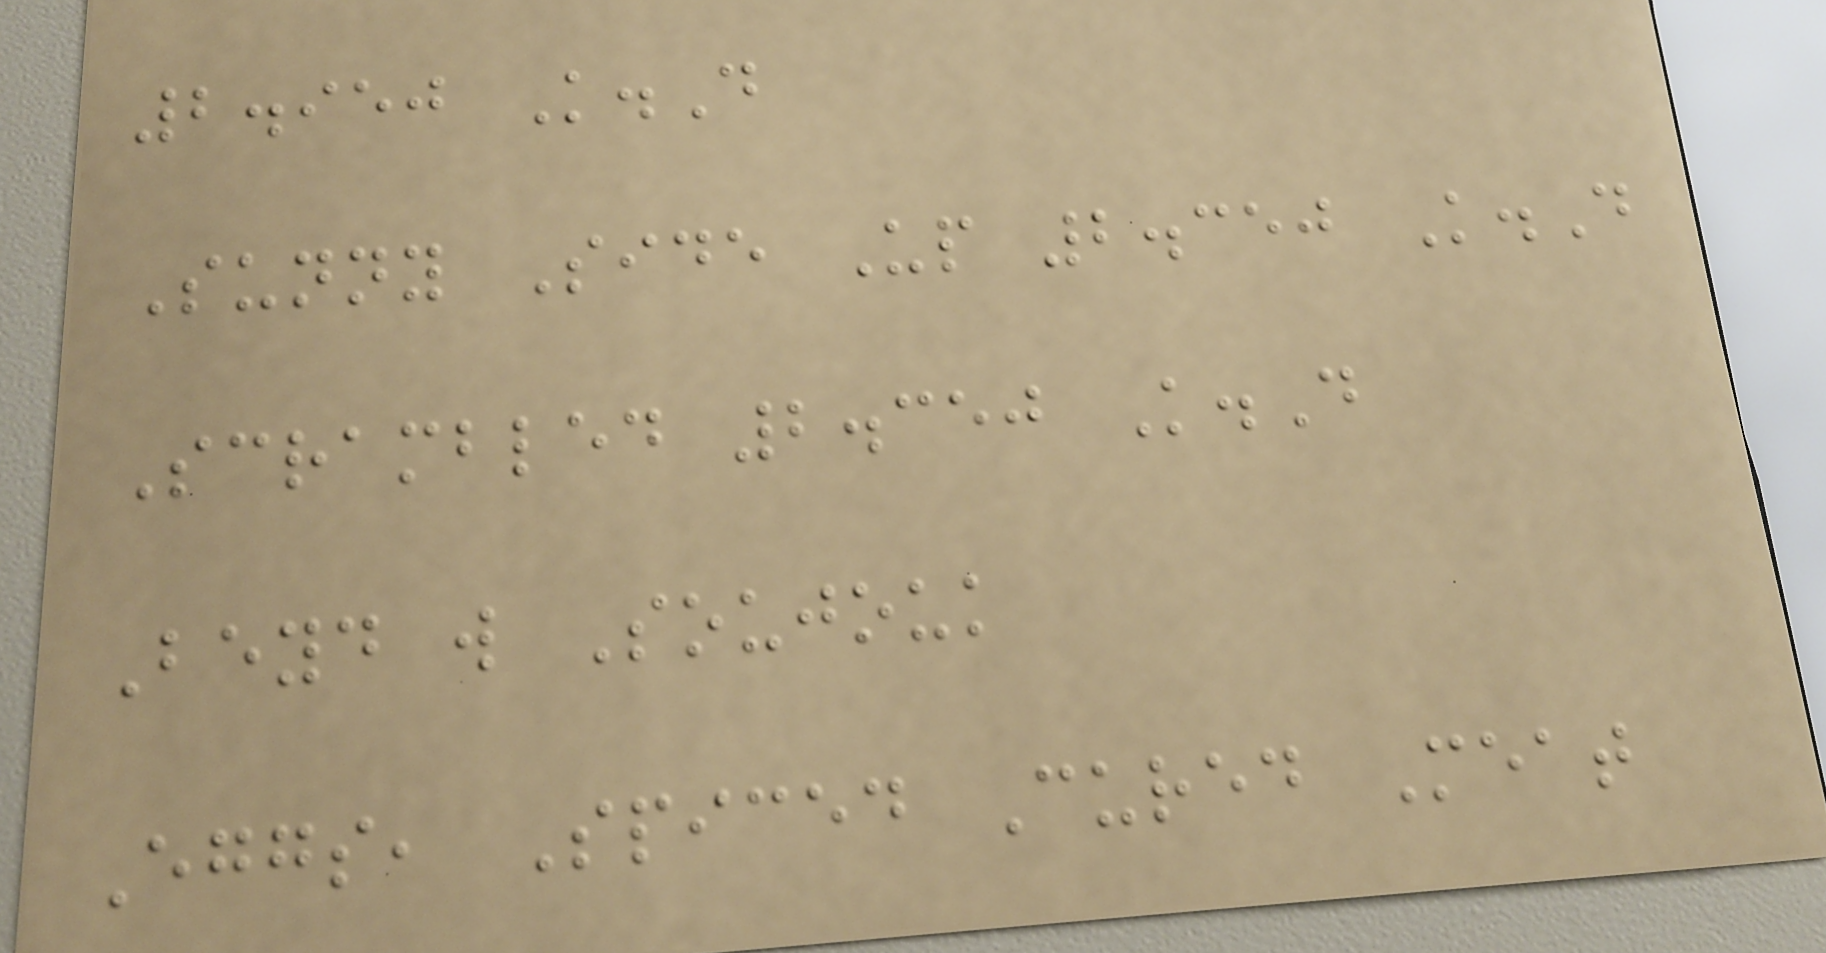2.950 K.D
Sunny Side Up 2.350 K.D
Scrambled 2.350 K.D
Beyd w Soujouk
Eggs, Spiced Cured Meat
